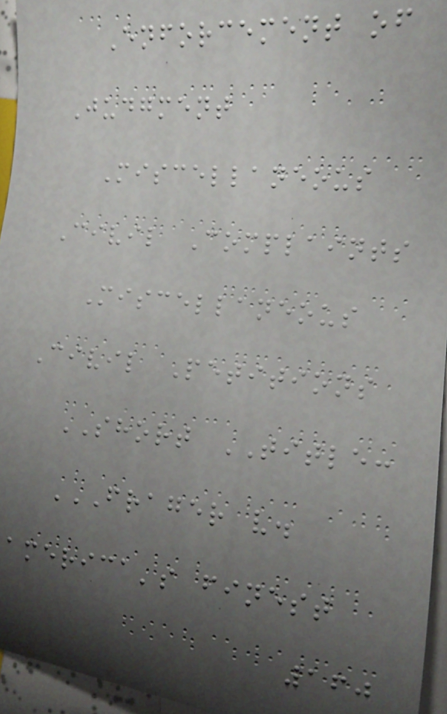Enforcement of
Judgment
Miscellaneous
Civil Complaints
Miscellaneous
Civil Petitions
SHORT TITLE:
FRAGER V.
AMERICA'S FINEST
160
